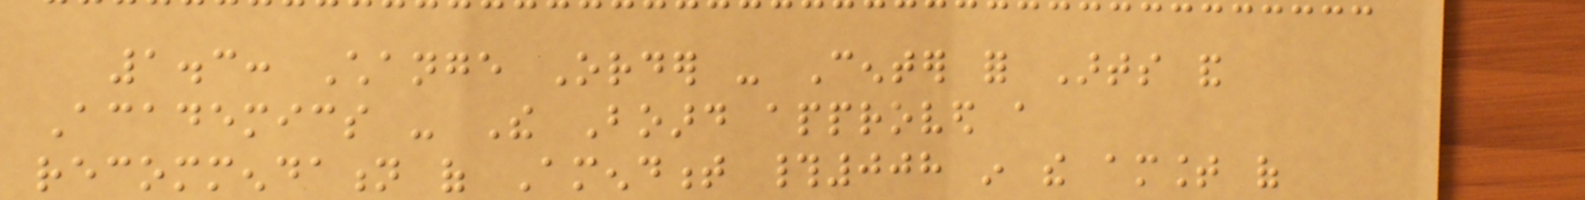1.3: Change Order - Center for Arts and
Academics - The Board approved a
recommendation of Amendment #008 in the amount of
